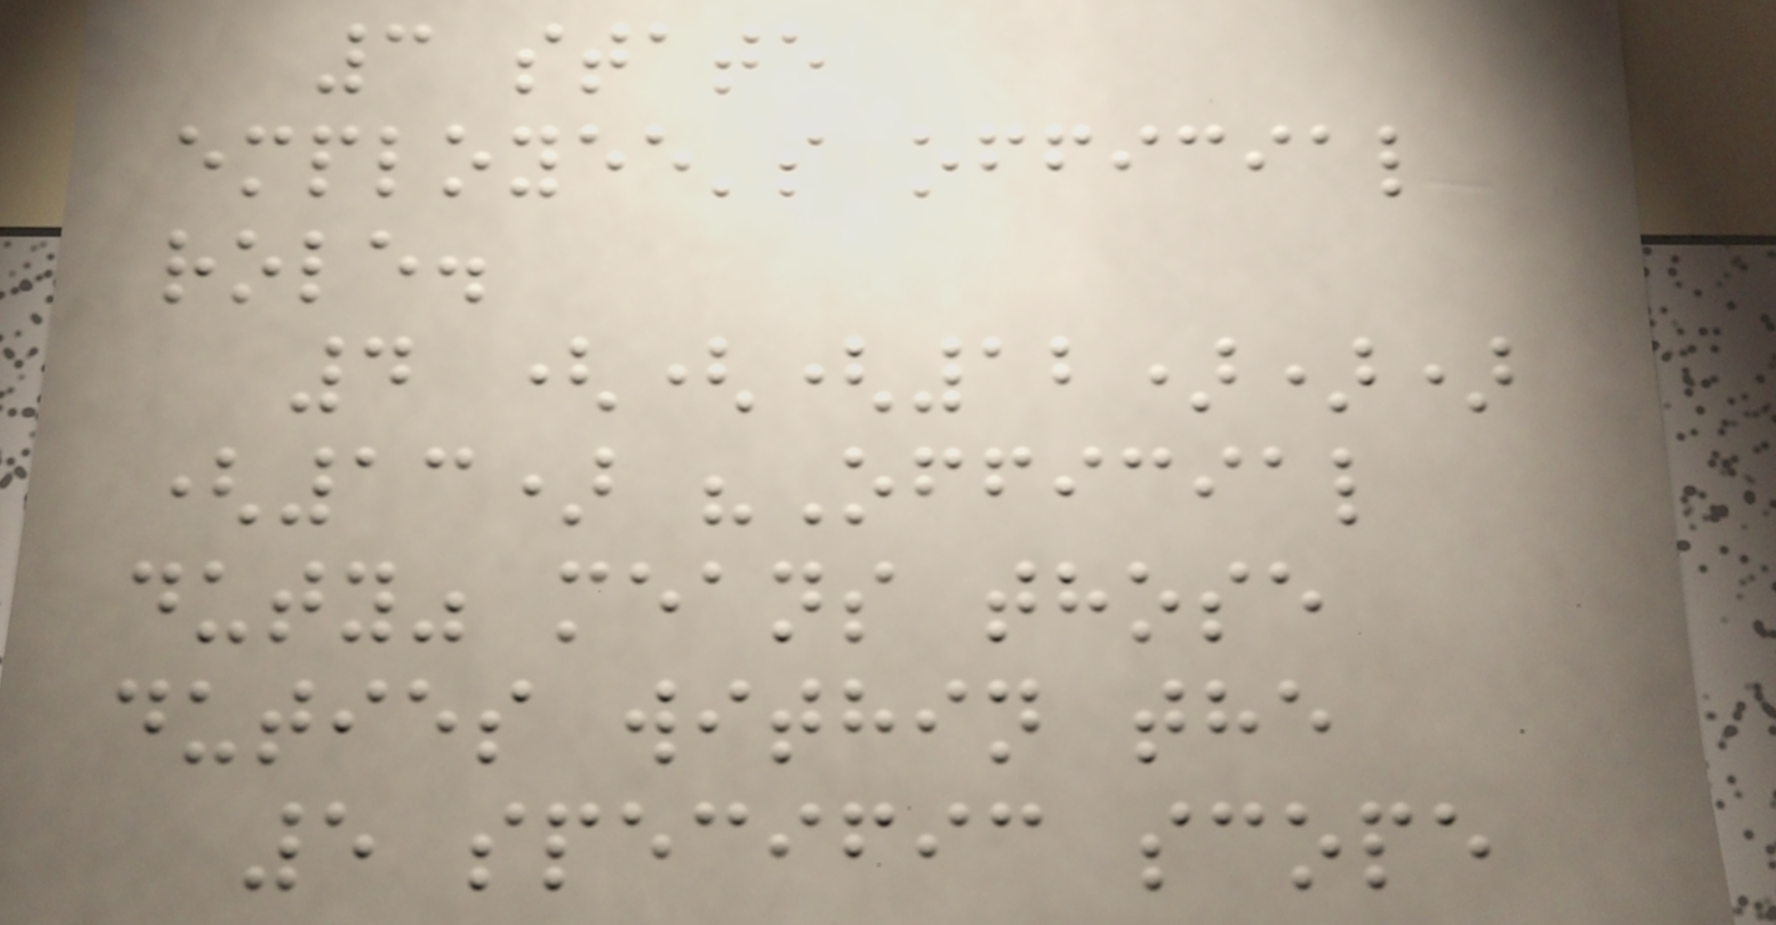3 state
employee's official
role.
4 (((12)))
(13) "Official
duty" means those
duties within the
5 specific scope
